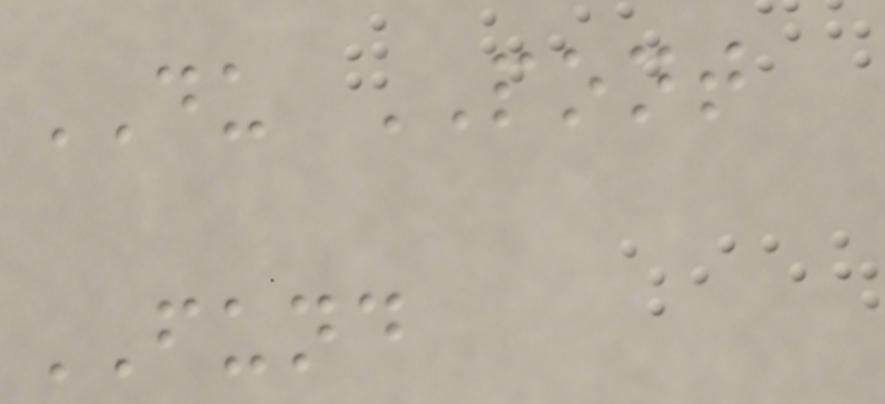DU PONT
FUND
